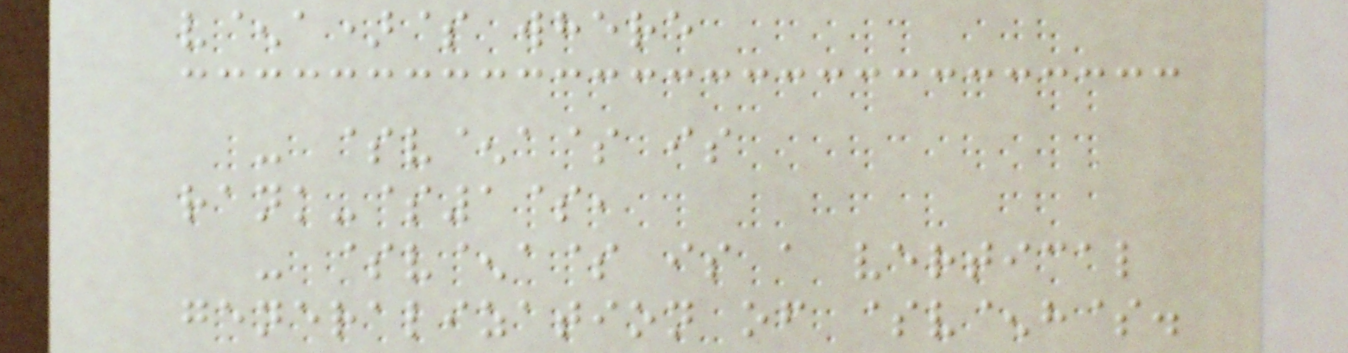v^a)$ where
- $v^a$ is
rank-$1$,
- $v^a$ is a vertical
generalization of $v^h$.
